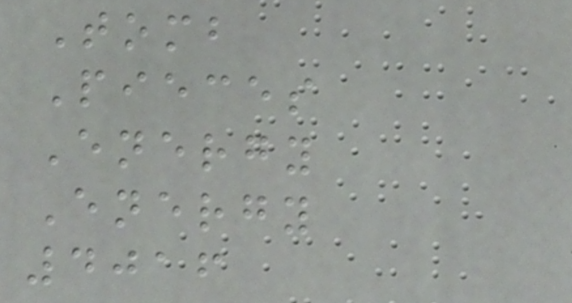Tomb
Pieces
Energy
Energy
4016
